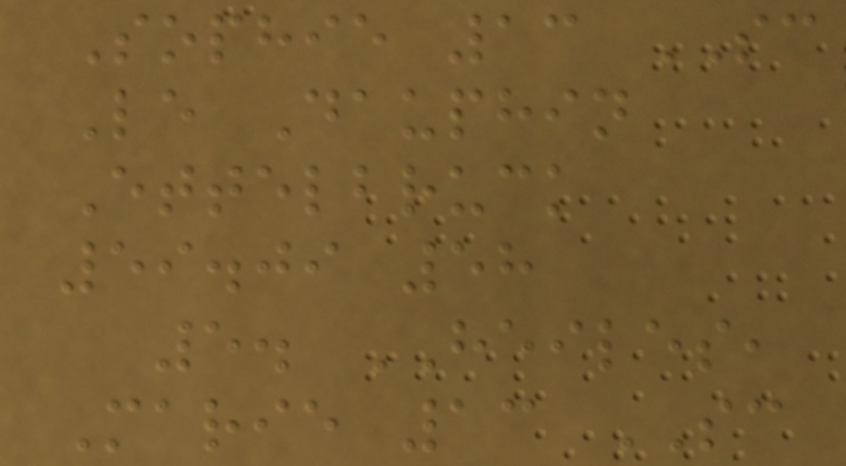Sophie 13 SC
Le Dauphin
Ettelbruck
59.09 58
5. HEILES,
Marie 13 SC
